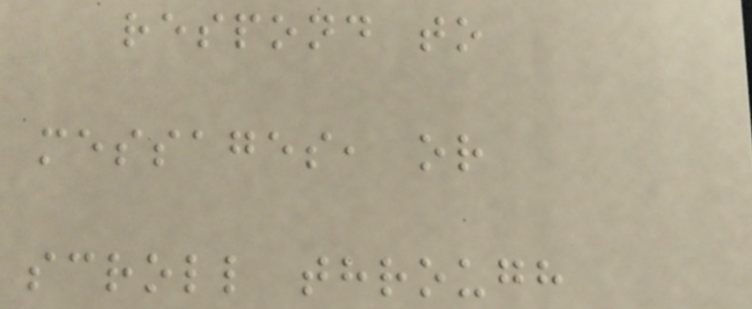respond to
messages, or
scroll through
